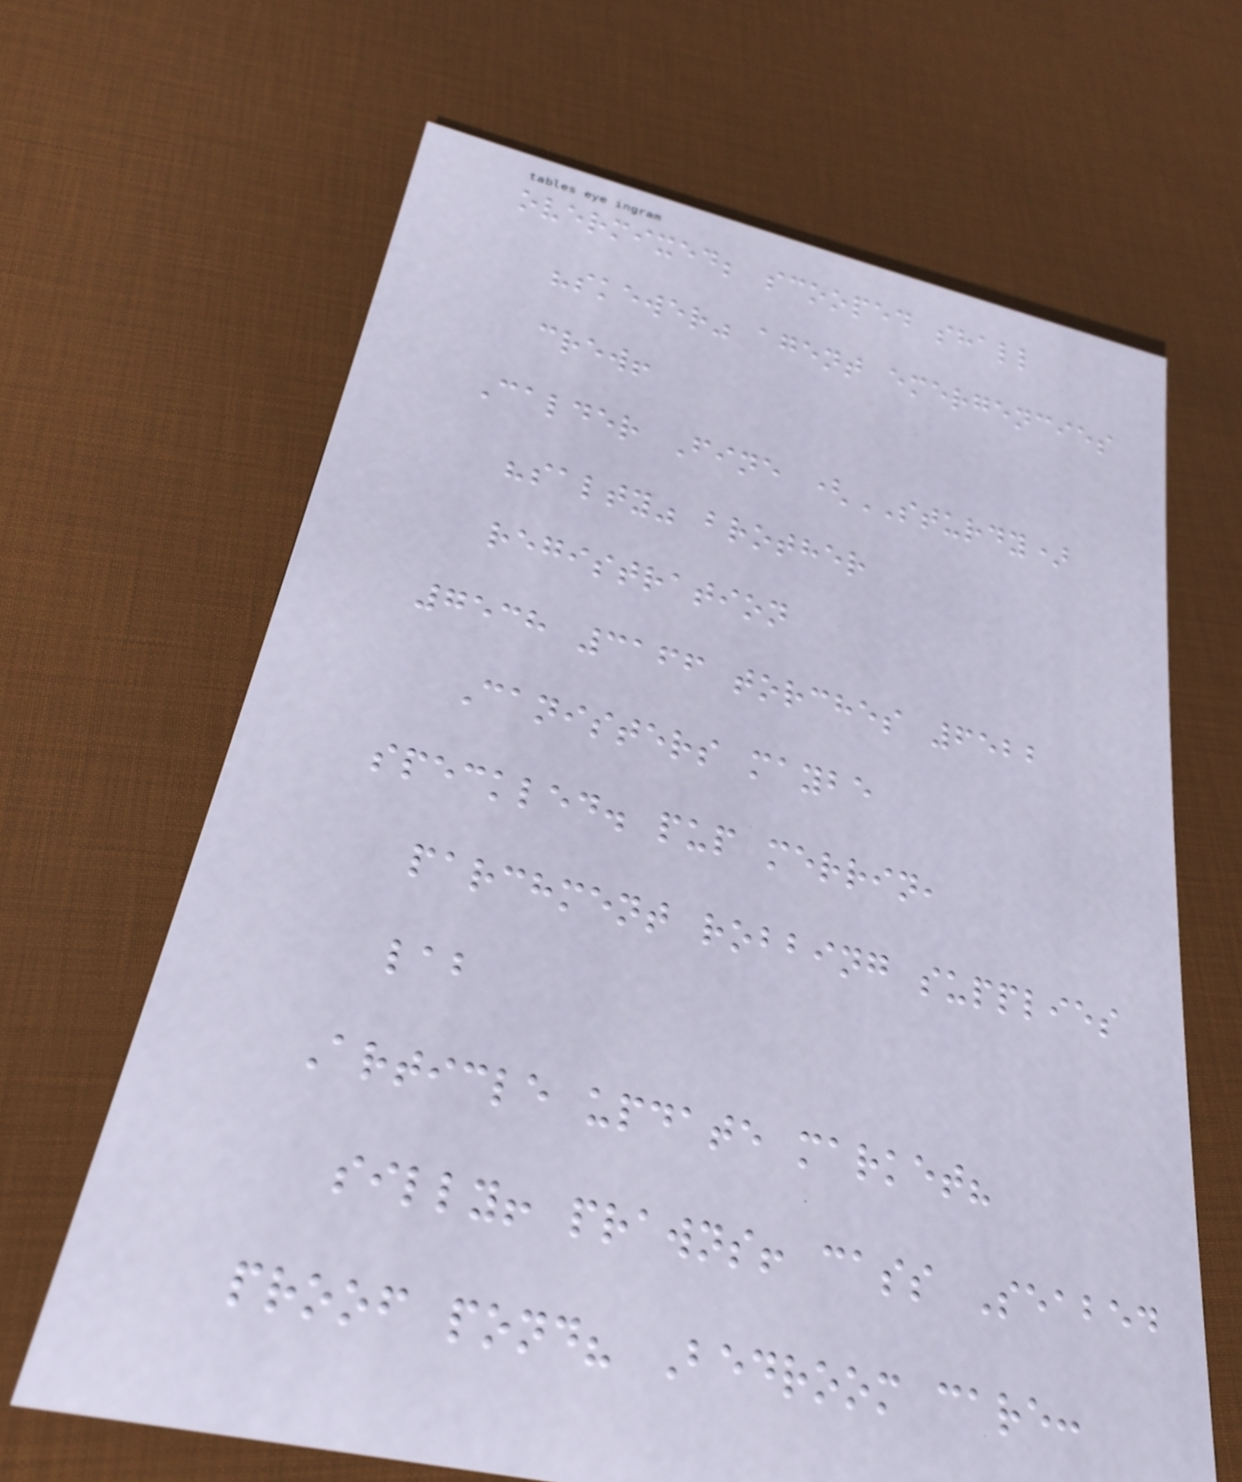overmixed; scooped shall
"skewer" agent emergencies
crew!
Calder Fine (STURDY)
"salty" brother
registration
7538 3166 torches 6522
Canisters maybe
speckled. pup merrin,
parchment robbing supplies
lab
Article update market?
silly! prawns! cass Seabed
proof pond? Bedroom care:
